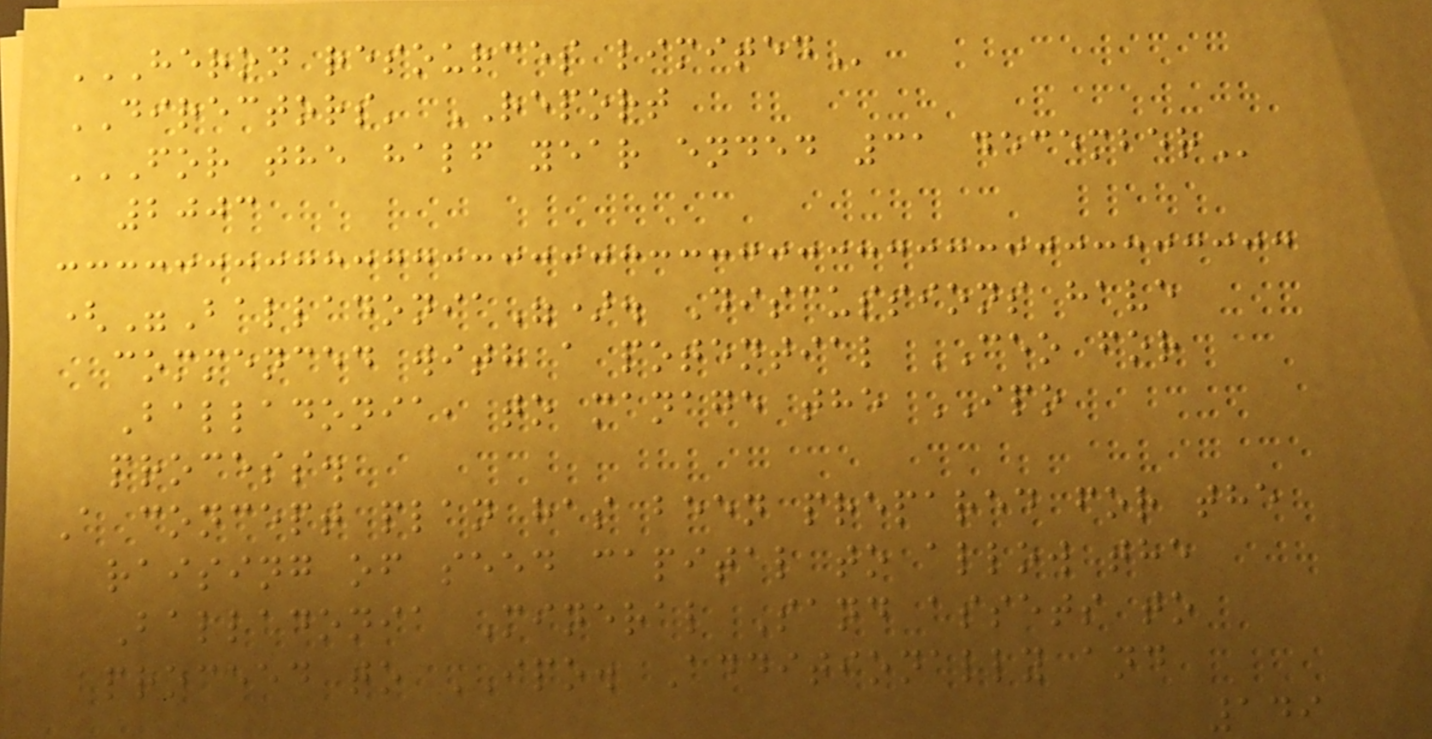HERON RESOURCES LIMITED
DIRECTORS' REPORT
FOR THE HALF YEAR ENDED 31 DECEMBER
2003
("Balladonia"). Discussions have
commenced with a potential CEO for
Balladonia, to manage the IPO
process.
A concept plan has been prepared for the
raising of seed capital to allow the
Balladonia Mineral Sand assets to
proceed to IPO. Additionally and
149
